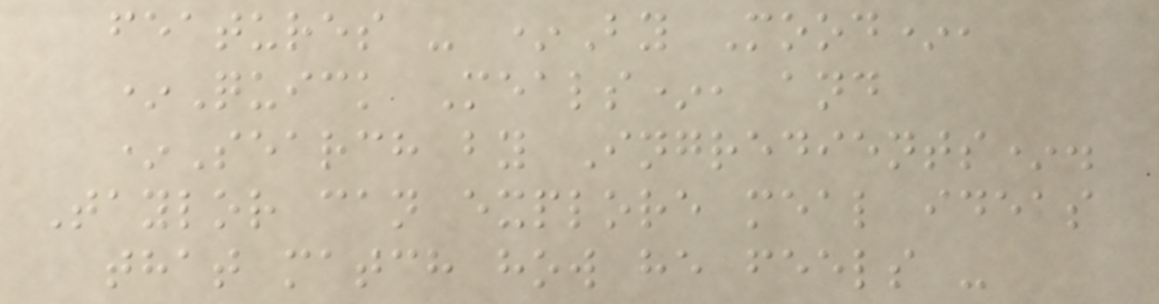features - *By Mood*,
*Quick Meals*, and
*Search by Ingredients*.
Taylor can explore meal ideas
that match how he feels -
